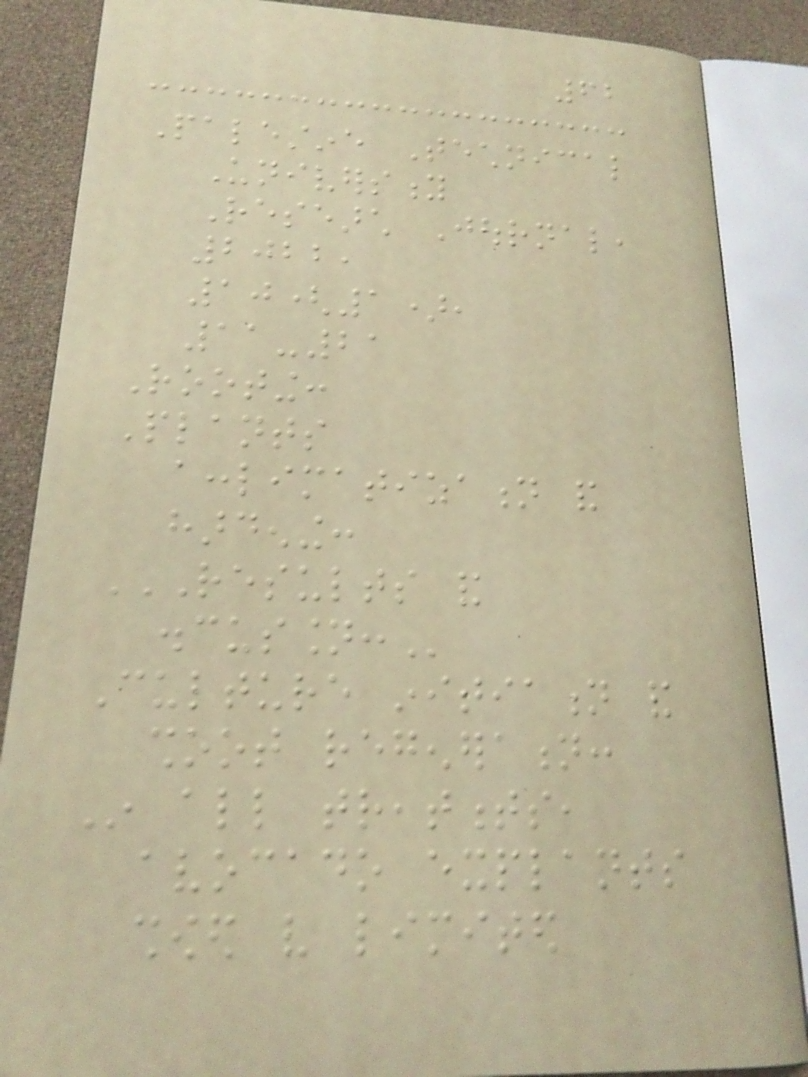62
Palestine Technical
University
Research Journal,
2022,
10(1),
11-21
Rooting:
Plants
acclimatization and
hardening:
RESULTS AND
DISCUSSION:
Culture initiation and
shoot regeneration:
In all treatments,
avocado explants
showed very limited
